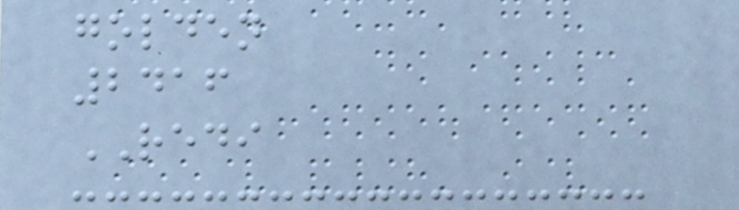golden
2416
REDI
